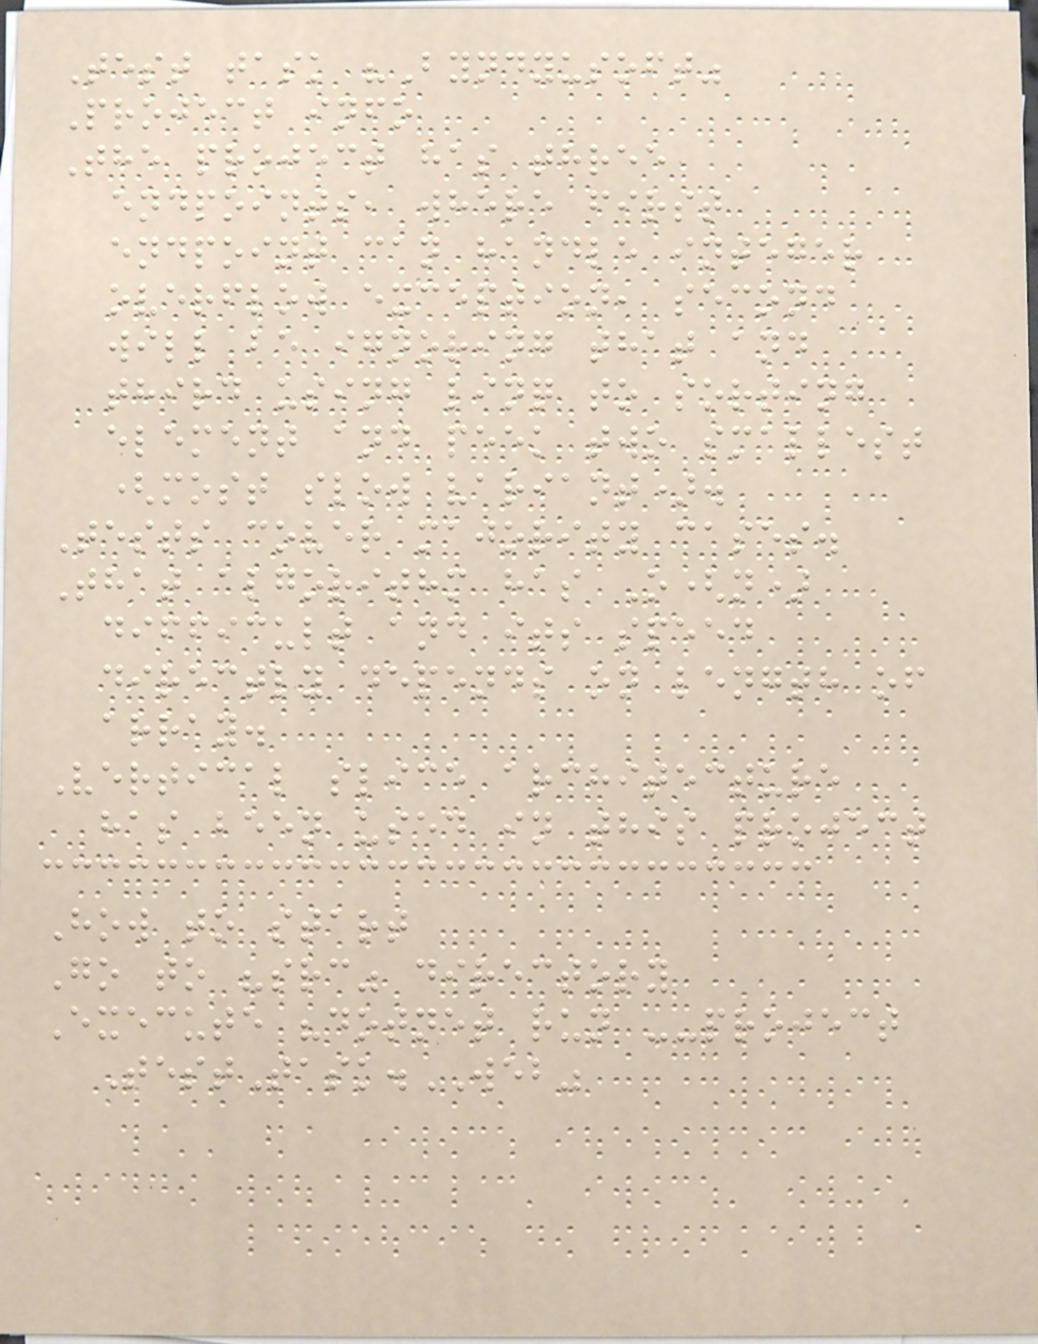Test task "Byndyusoft"
Project info
The project has three
endpoints, where first
endpoint can handle integer
overflow exception, second
will be ignoring that and
third using linq to sorting
element and peek two smallest
(most slow variant).
Tests cover majority cases.
That algorithm has O(n)
difficult and its speed
directly depends on length of
array.
Vertical slice architecture
has been used in this project
How to start
Go to "src" directory
Execute "dotnet run --project
TestTask.WEB"
